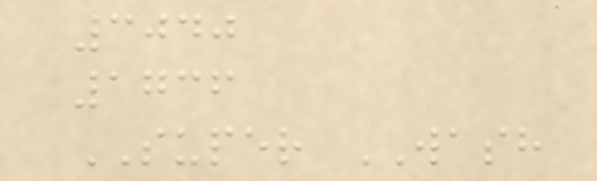3040
1736
SUPER WASH
